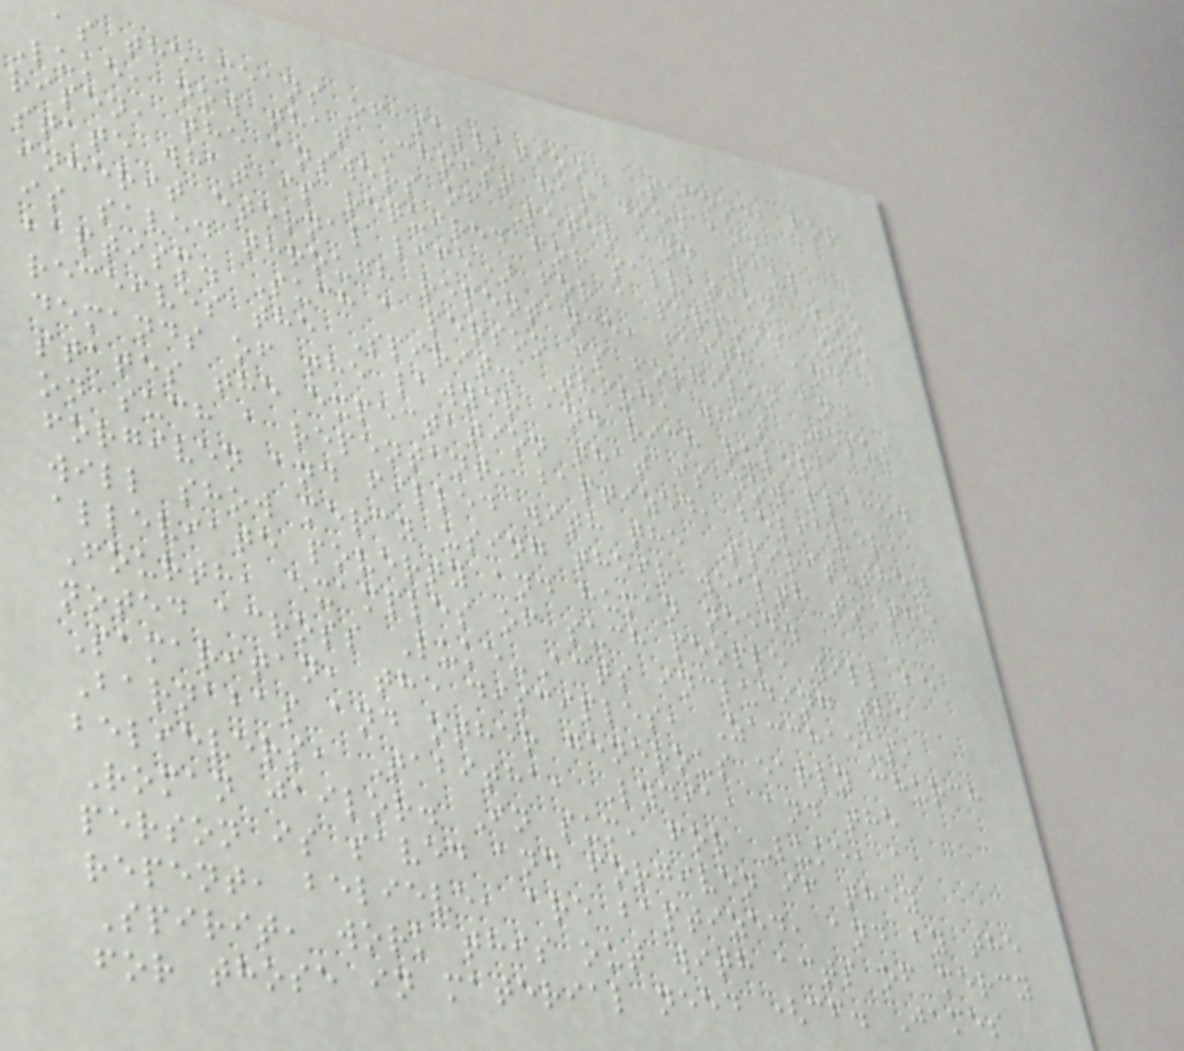as the means of salvation. Second, for
Luke, now that Christ has died and
risen, the answers of Peter and Paul
state what is required for salvation (to
inherit eternal life) for a person. One
is saved through repentance, faith, and
baptism. Such a person is forgiven and
receives the Spirit. Third, what Jesus
demands of the lawyer and rich ruler
states the expectation that is now placed
on such a repentant, baptized, believer,
forgiven and filled with the Spirit-they
will show mercy using their wealth to the
alleviate poverty and human need.
Fourth, examples of such people will be
noted across Luke-Acts including the
Samaritan, the disciples, Zacchaeus,
Barnabas and other generous early church
believers, Tabitha, Lydia, and the
Roman jailor. In sum, for Luke, a
person is saved and forgiven if they
repent, believe, are baptized, and by the
Spirit, work this out with acts of mercy
for those in material need (cf. James
